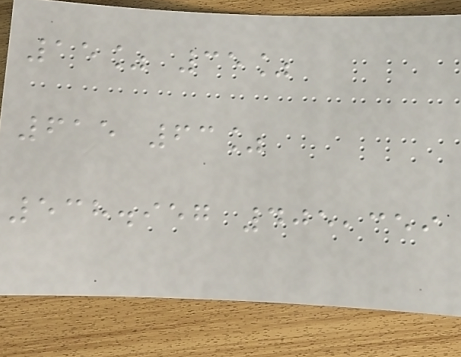15% 35%
615 63%
538.957 405,359
